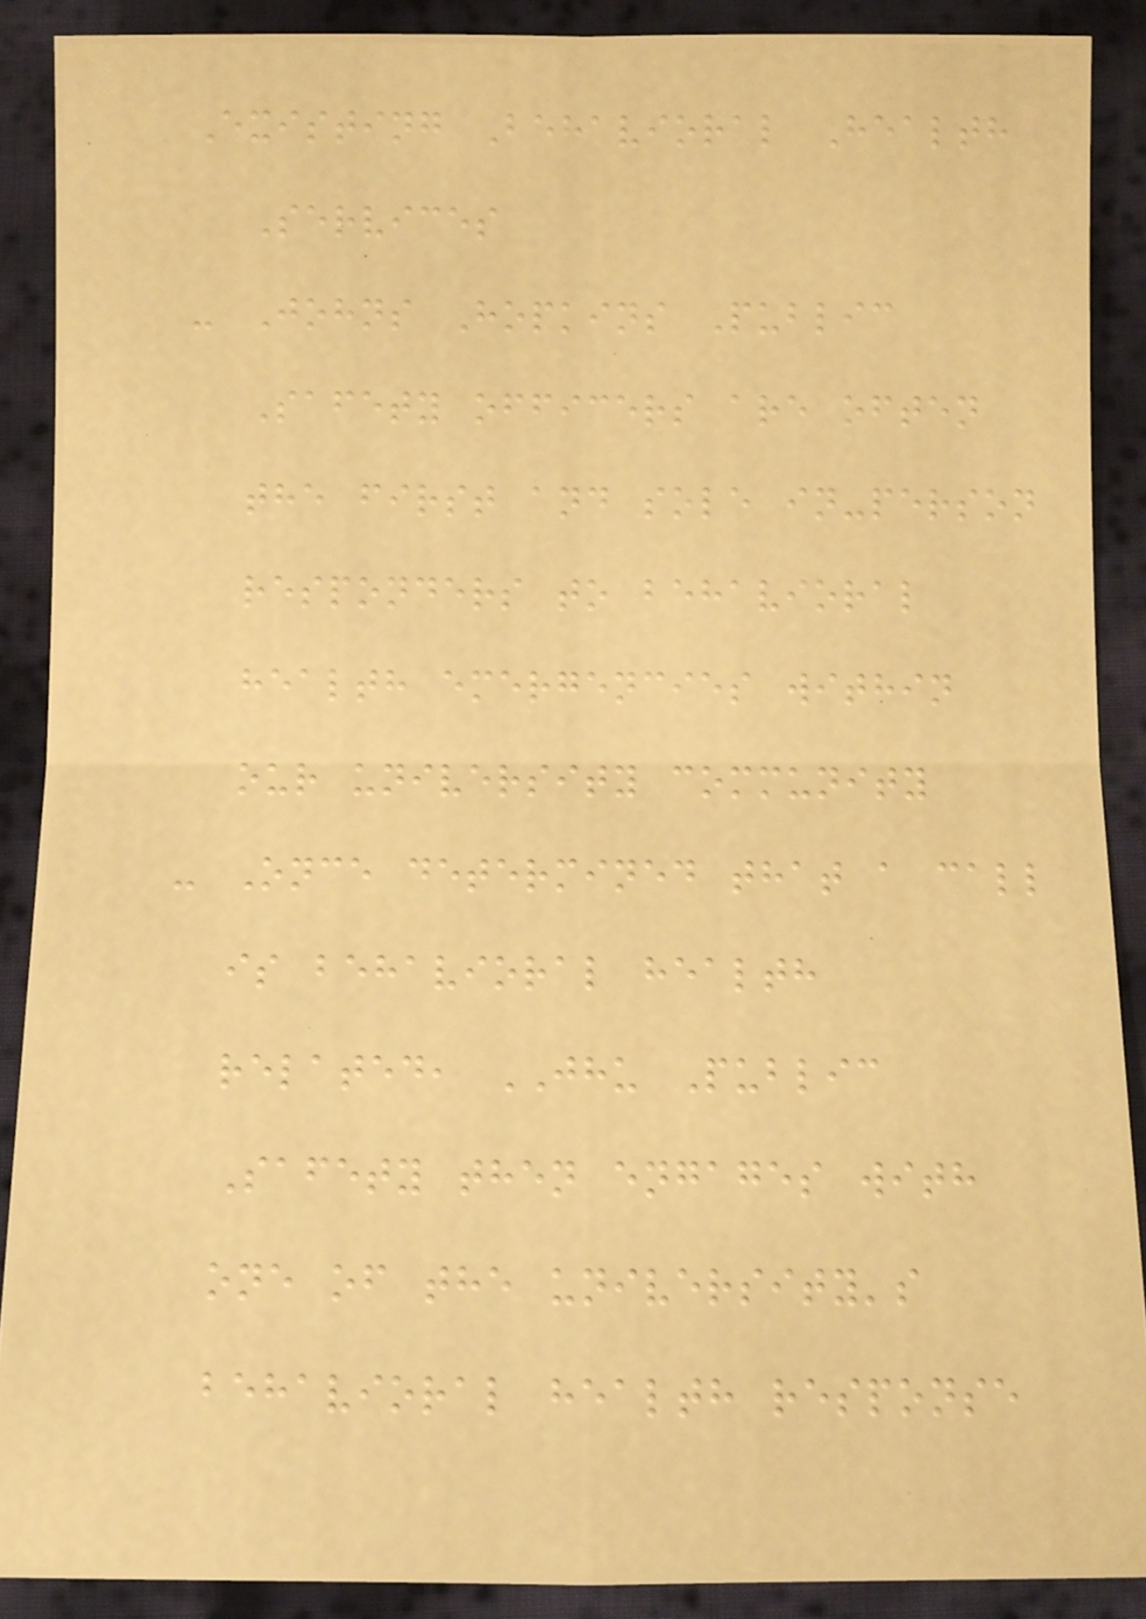Existing Behavioral Health
Services
- Johns Hopkins Public
Safety officers are often
the first and sole in-person
responders to behavioral
health emergencies within
our university community
- Once determined that a call
is behavioral health
related, JHU Public
Safety then engages with
one of the university's
behavioral health response
